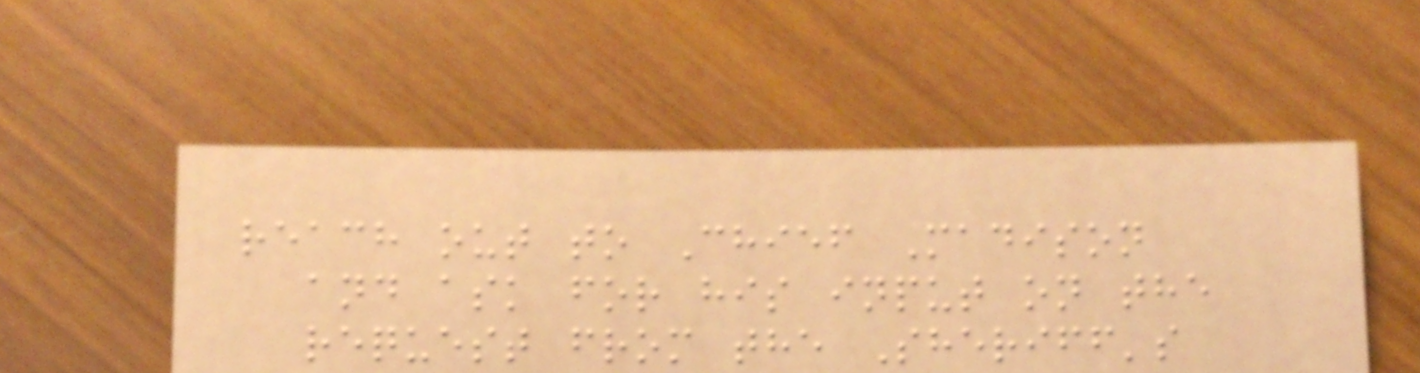reach out to Chief Madison
and ask for his input on the
request from the Sheriff's
